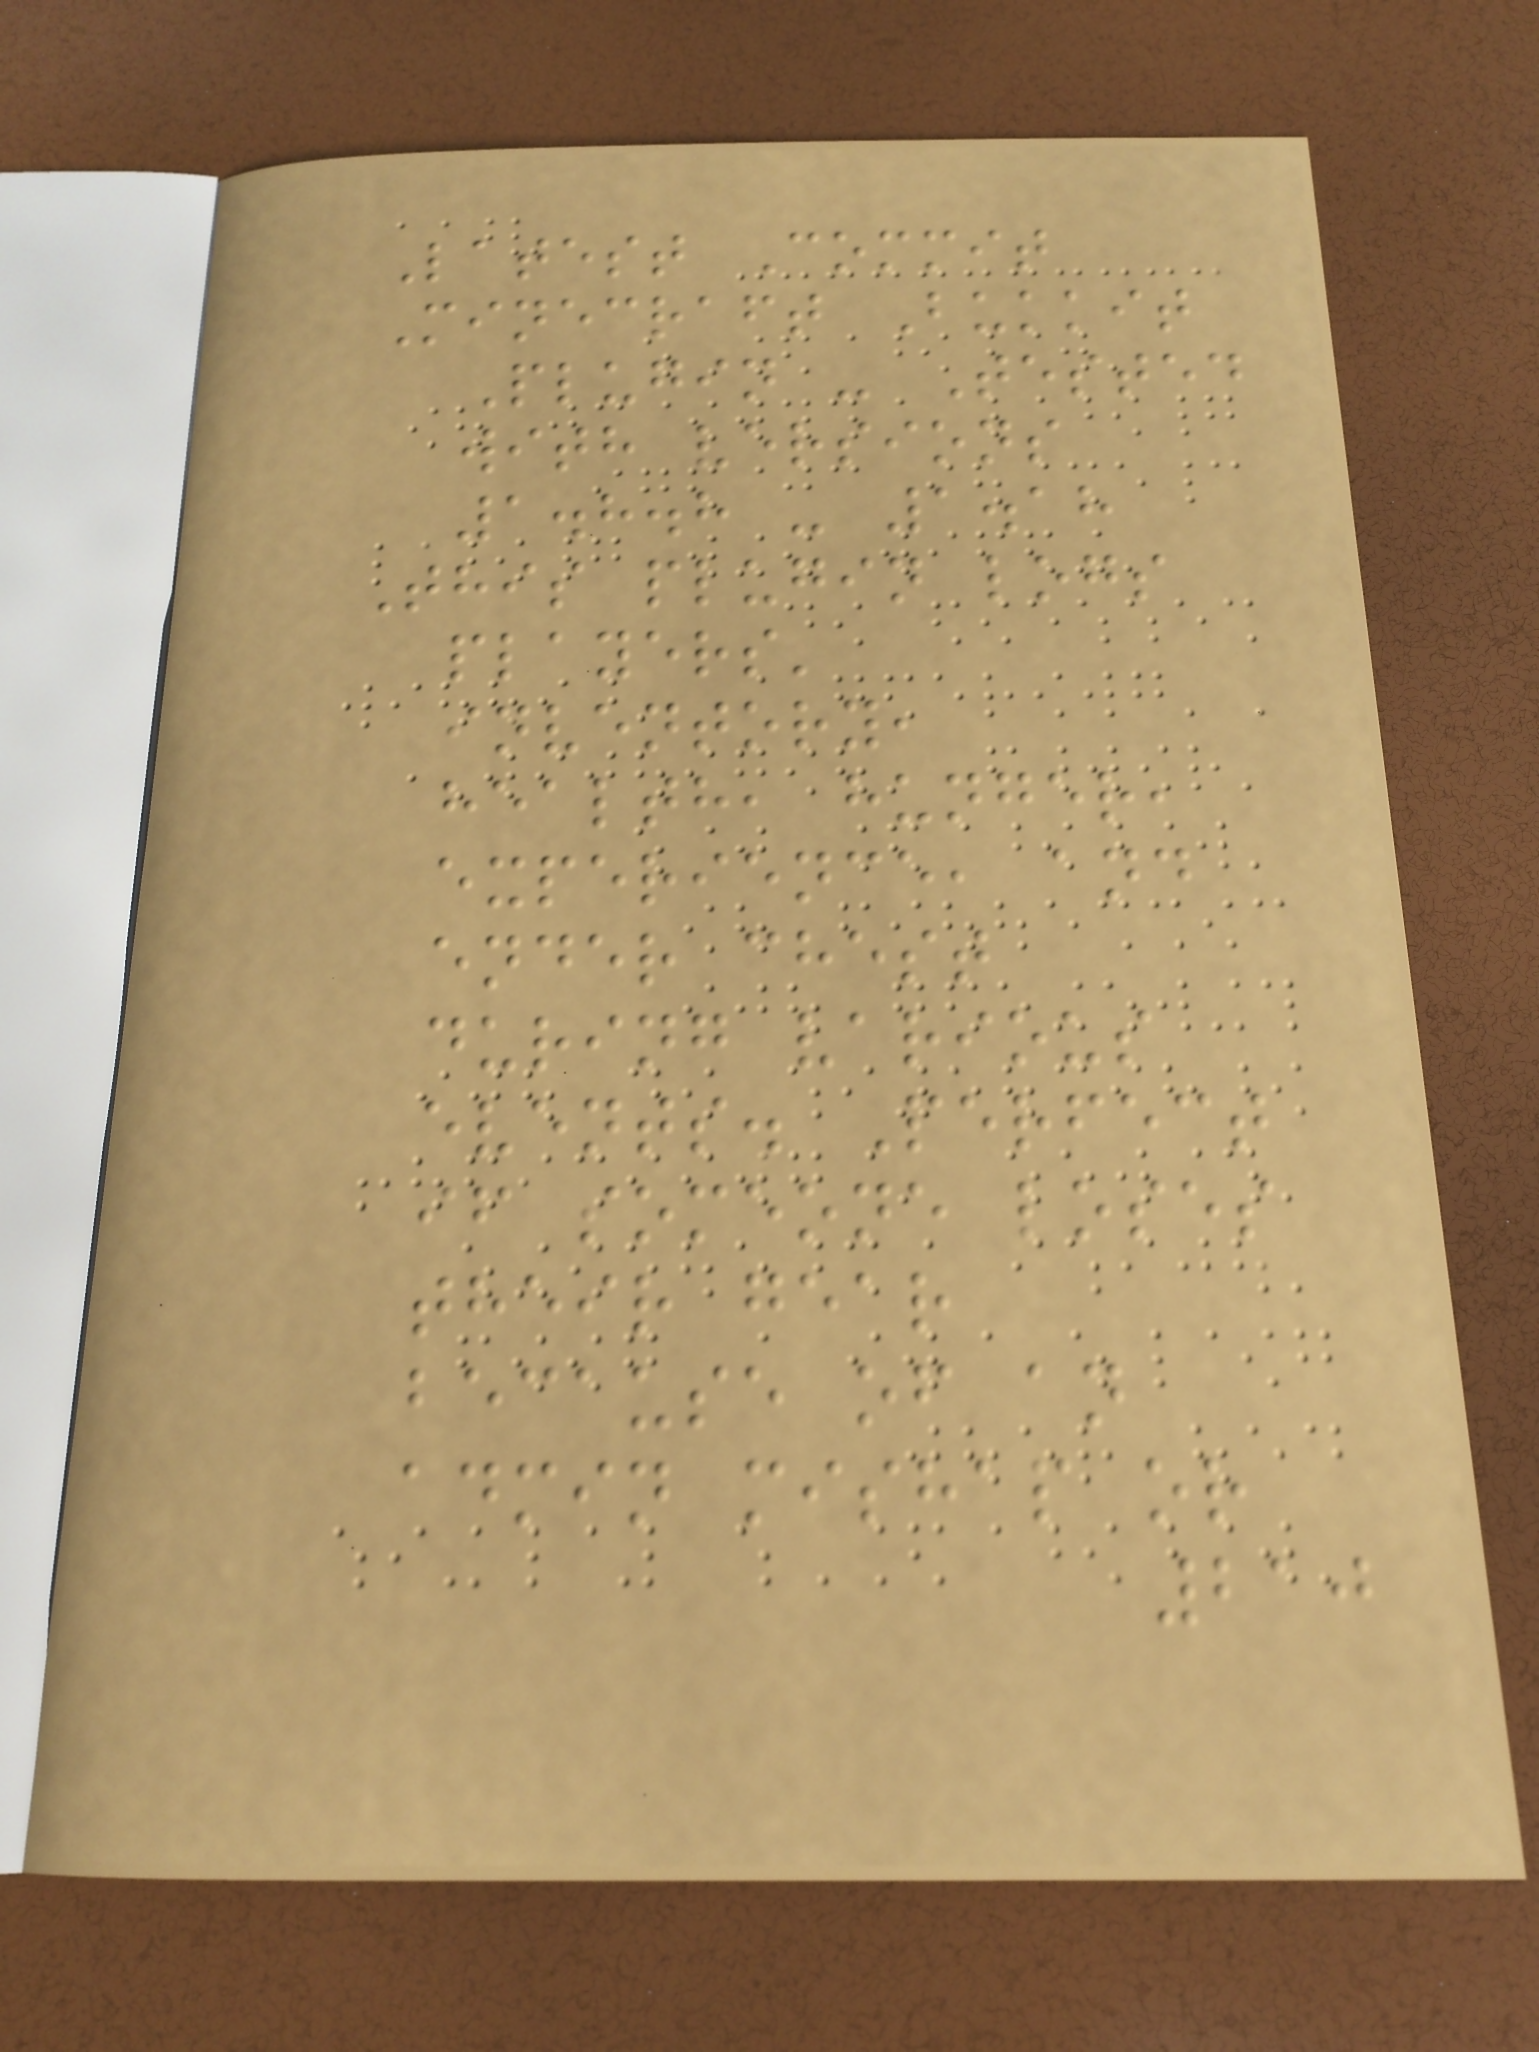Latest Commit
Minecraft Bukkit
Plugin - Tested
with versions
1.8.8 - 1.18
This plugin logs
players'
inventory,
health, hunger,
experience, and
ender chest
during various
events. Perfect
if someone loses
their gear
because of an
admin mishap or
210
